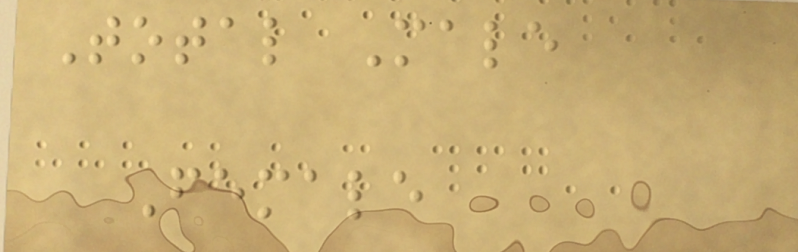Total Male
Female
